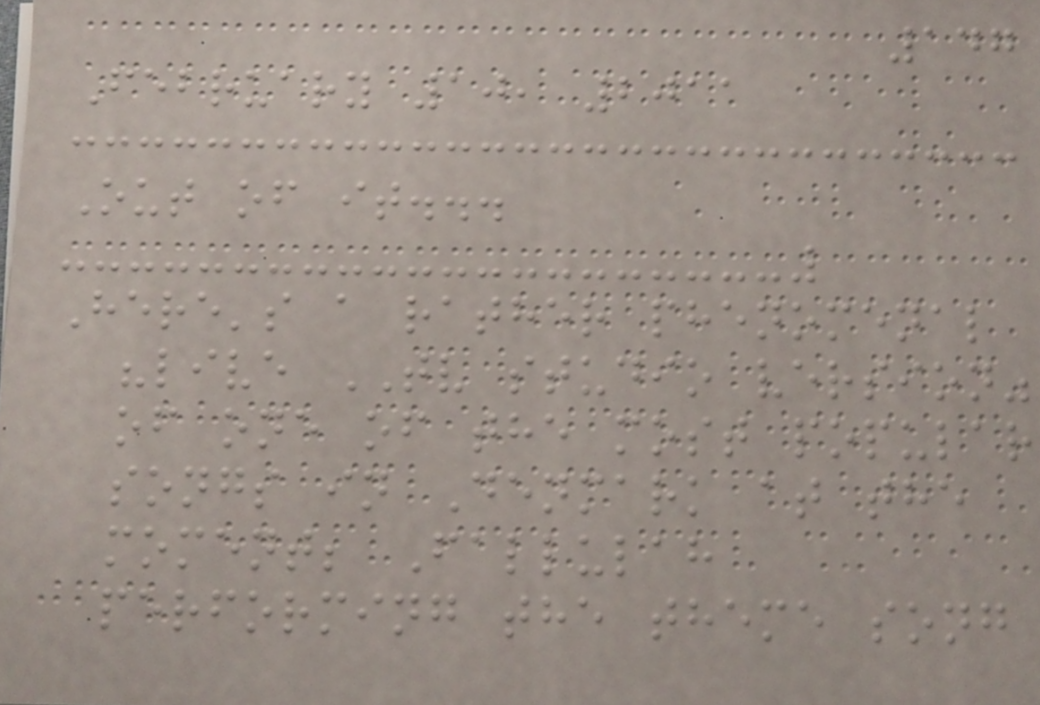147
February 10, 2011
Out of it...
Here's a rather phenomenal
"live TV studio version"
of one of the most popular
songs in Denmark at the
moment; Fallulah
performing the theme song
